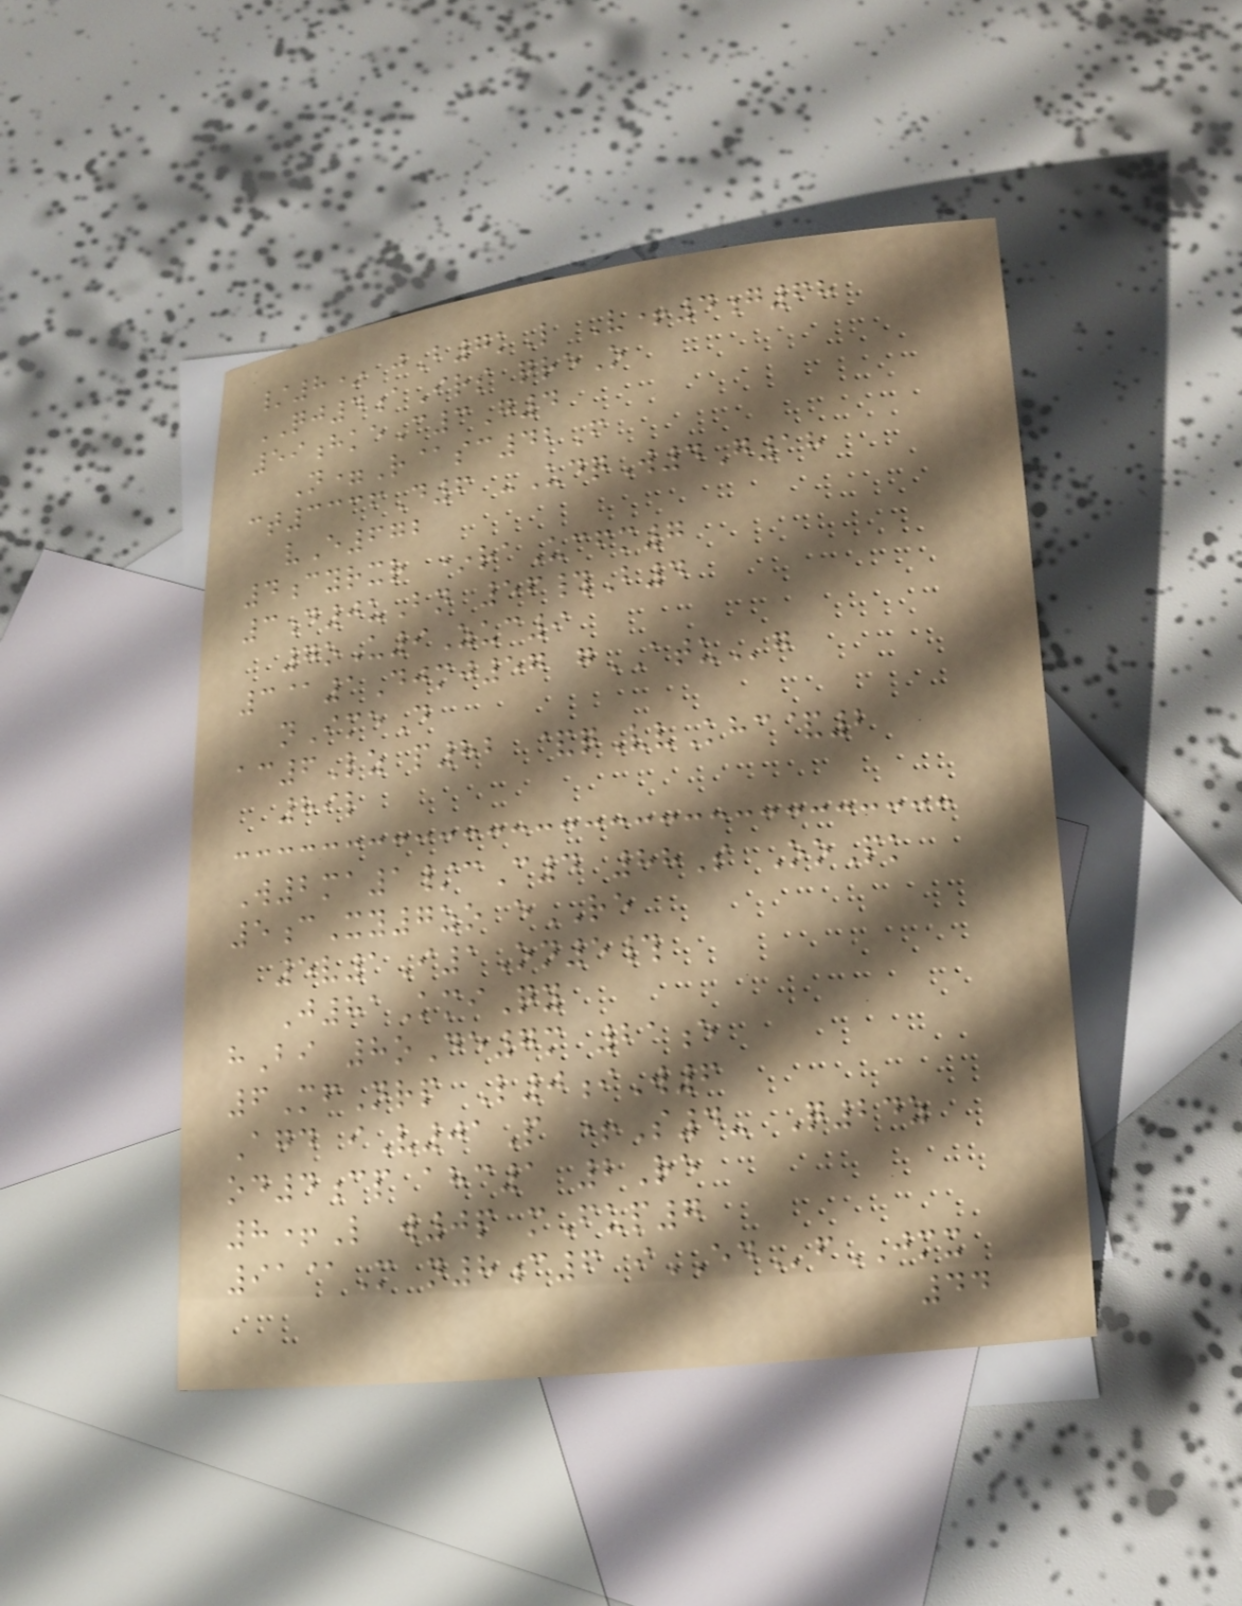/8* jB7kL V+4g68
QJ4aIrs qreO
59hkeC3G4
N=R@sc42F
ct3336D6 -UdqW4G18
vE672
4cyrxr *raUcfm7
3d0uBn 56#B4
7oU9Zuc9
3@1Djmj57 gATUg
nImeD
ac6Lz p82 &qVvKhc&2
89l
W2ma1/cC4 88S OoPk
5cXy7zo eRE
5v1I1On5#
J81KmiQy
hBi 8oDe7m 21e
6MfNrp L0iW6
Agd iV01P +S4- Q24z
od4cp ahc1 2Re
8+L w0p mFup7
91@M n8c6 iEDfJMX
44
